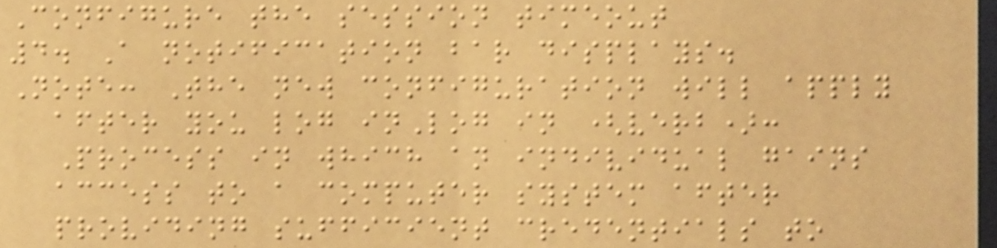Configure the session timeout
4. A notification bar displays.
Note: The new configuration will apply
after you log inLog in (verb):
Process in which an individual gains
access to a computer system after
providing sufficient credentials to
